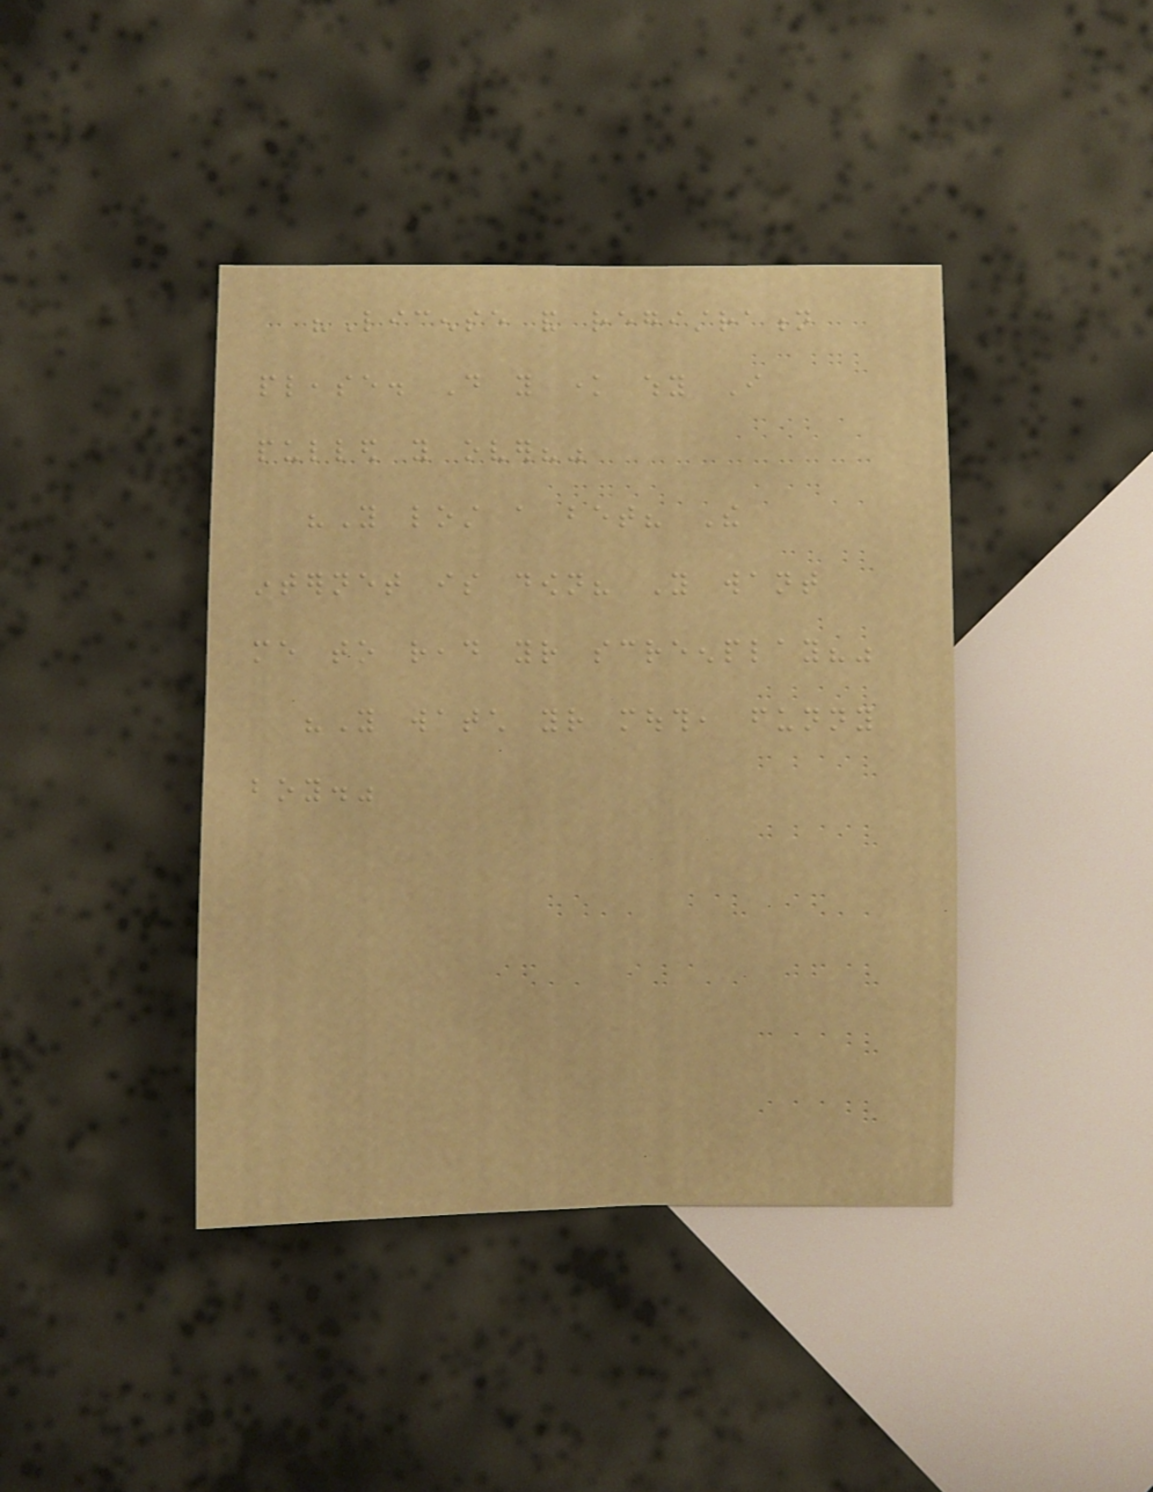"License and registration
please. Do you know why I
pulled you over?"
"You lost a bet? The
internet is down? You want
me to read your screenplay?"
"You watch your mouth, funny
boy."
